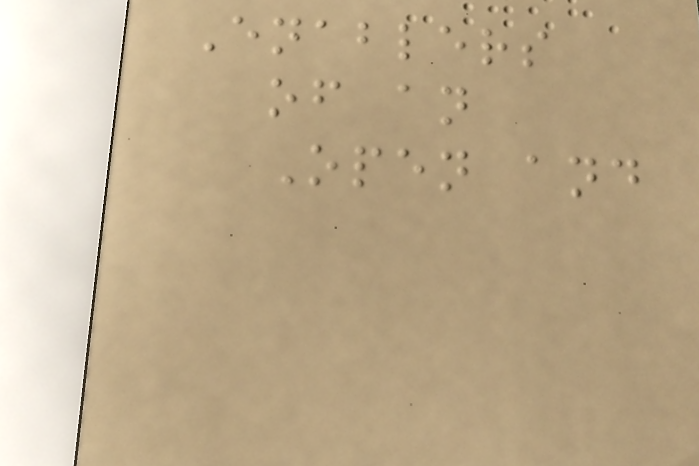Enablers
of an
Open and
